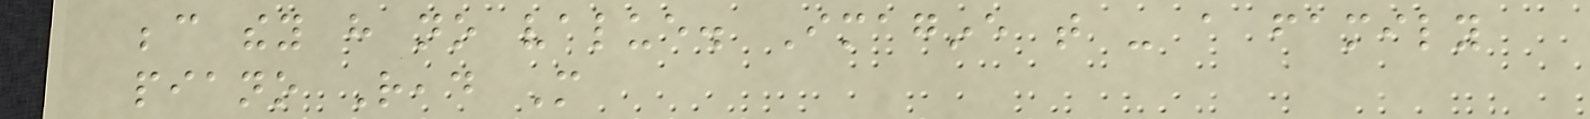because they have no value. Imagine that - a family
piano Read More
